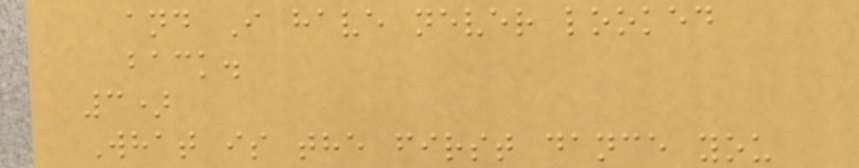and I have never looked
back.
3)
What is the first dance you
